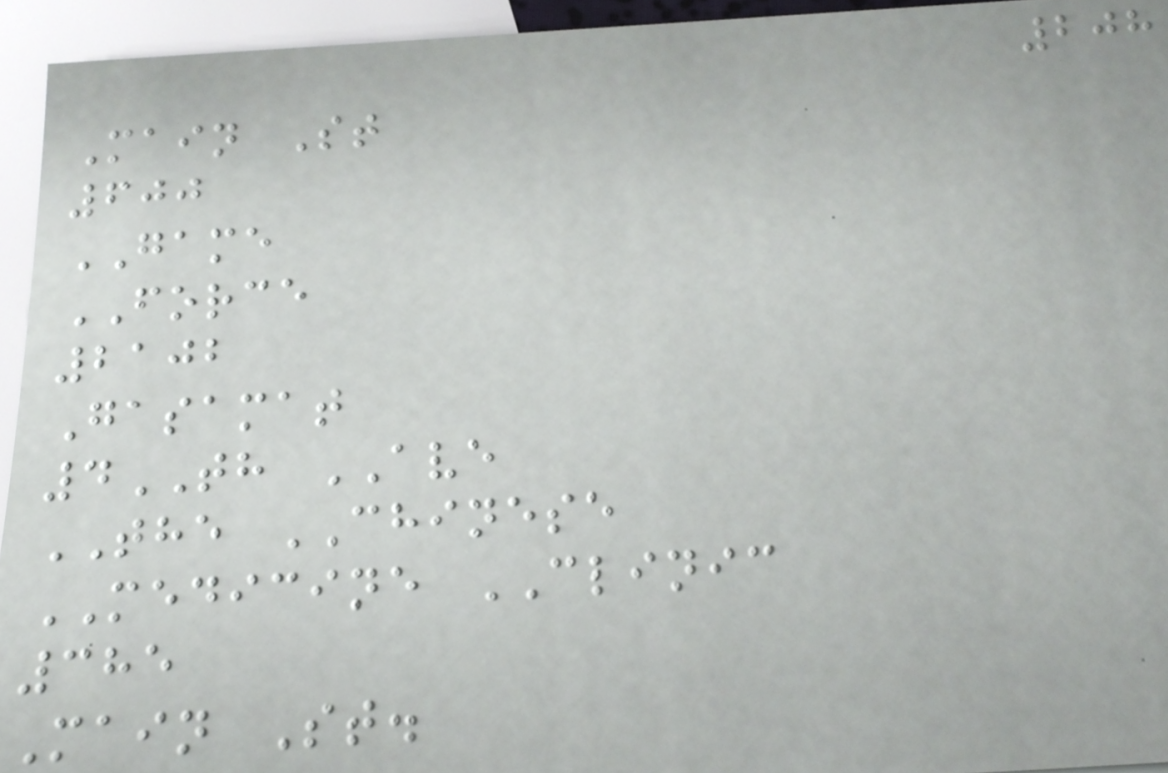208
Main St
600
GAME
FORCE
2102
Gasamat
4TH AVE
THE CHINESE
MEDICINE CLINIC
385
Main St.
